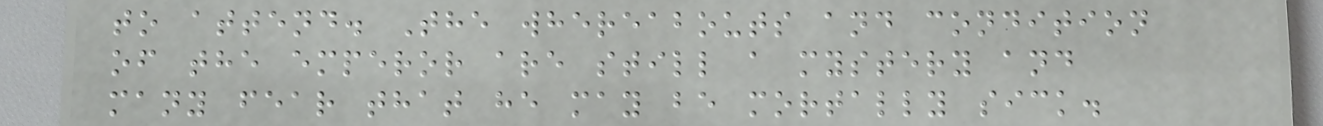to attend. The whereabouts and condition
of the emperor are still a mystery and
many fear that he may be mortally sick.
